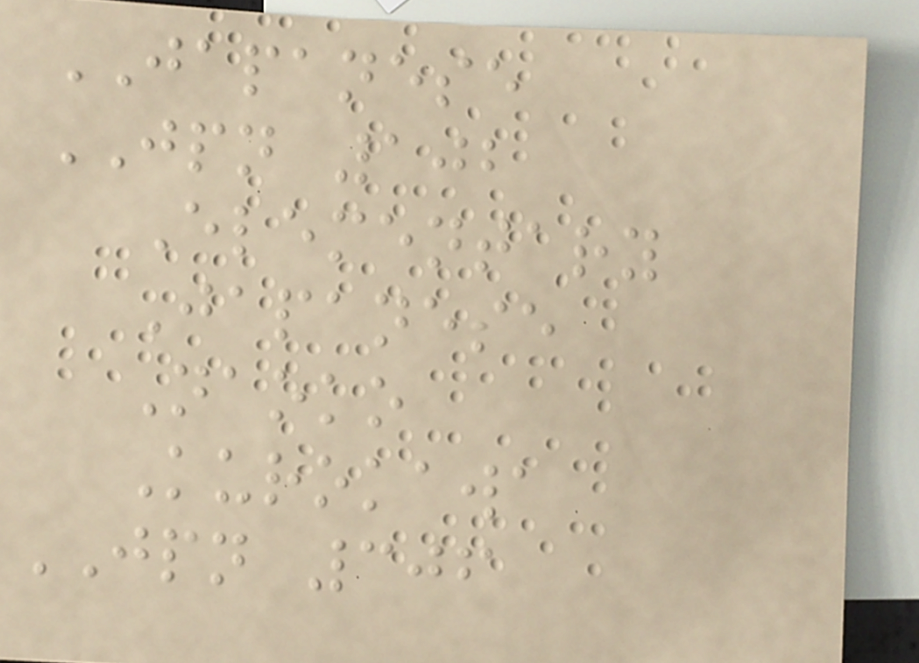JAPANESE
JPN 102
Elementary
Japanese
Naoko
Kurokawa
JPN 306
